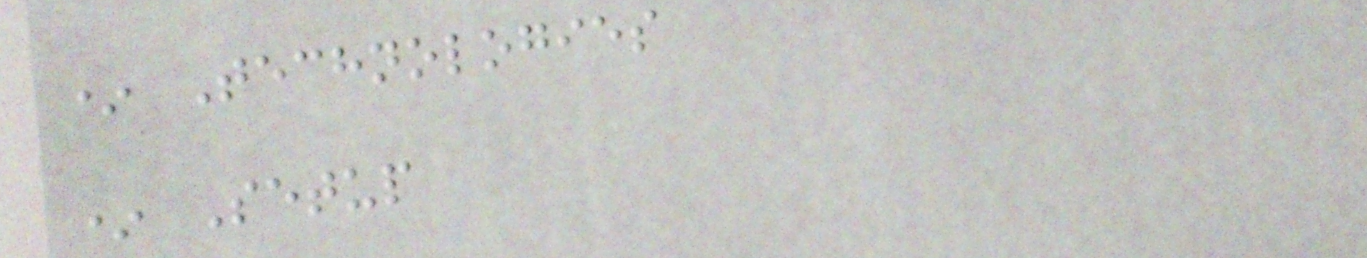* Technologies
* Setup
